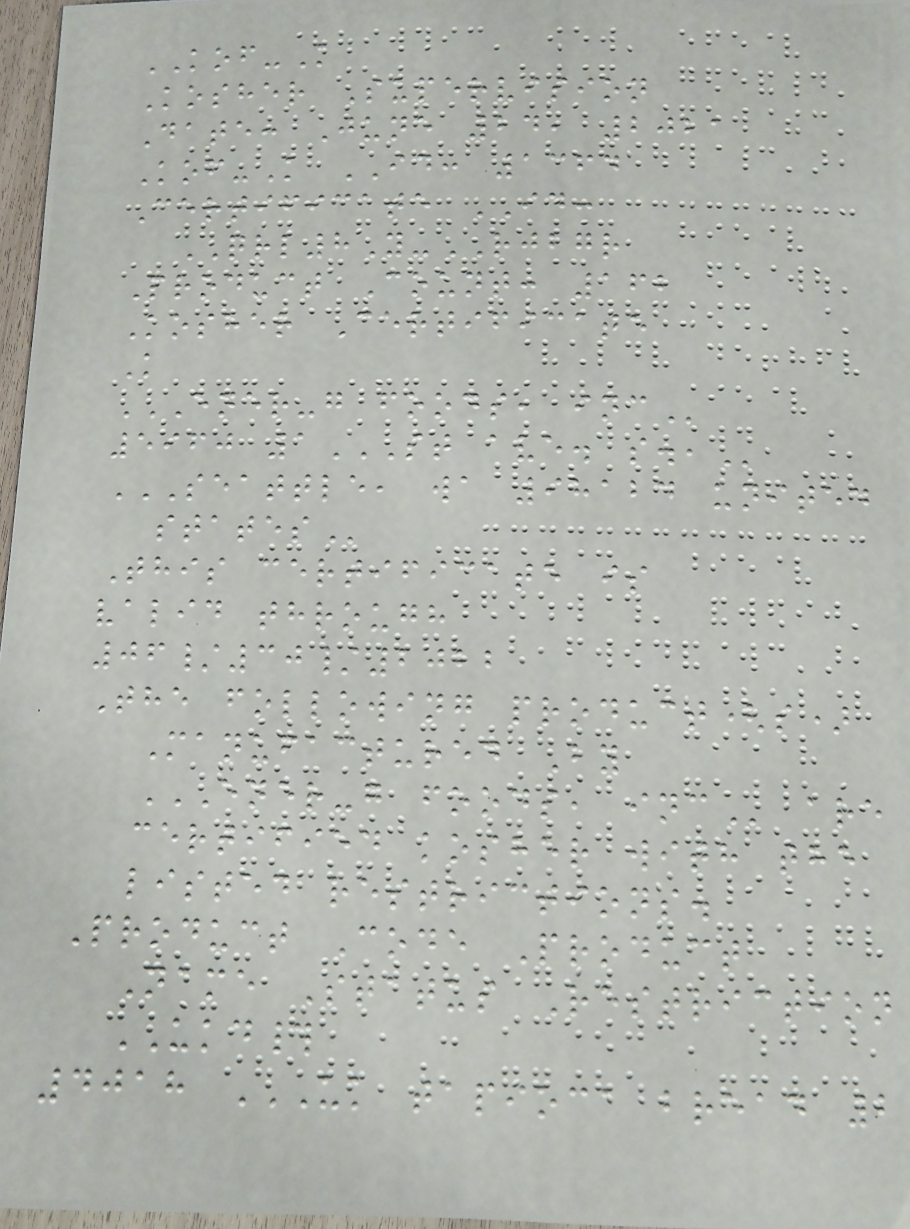KOF-K
Kosher Supervision
Date: June 24, 2021
Kof-K ID: 1364
Certificate ID:
QRL8Y-RJBGR
Product Count: 162
Kosher Certificate
K
ENER-G FOODS, INC
5960 1ST AVE. S.,
SEATTLE, WA 98124 UNITED
STATES
This certificate is
valid through
06/30/2022
The following product(s)
Manufactured By
ENER-G FOODS, INC are
certified kosher with the
listed restrictions.
Product Code Product
Name Status Restriction
UKD#
4018 UK TAPIOCA BREAD 2
